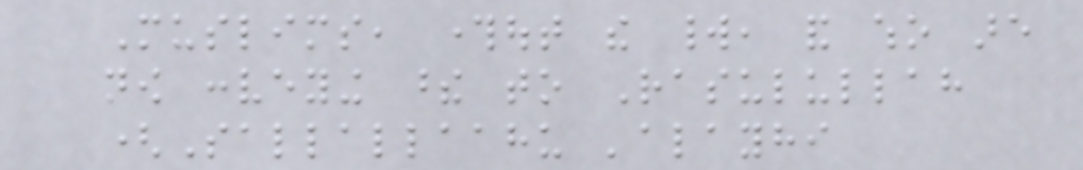Muslims, throughout the world, and who are
now conveying these to Rasulullah
(Sallallaahu 'alayhi
